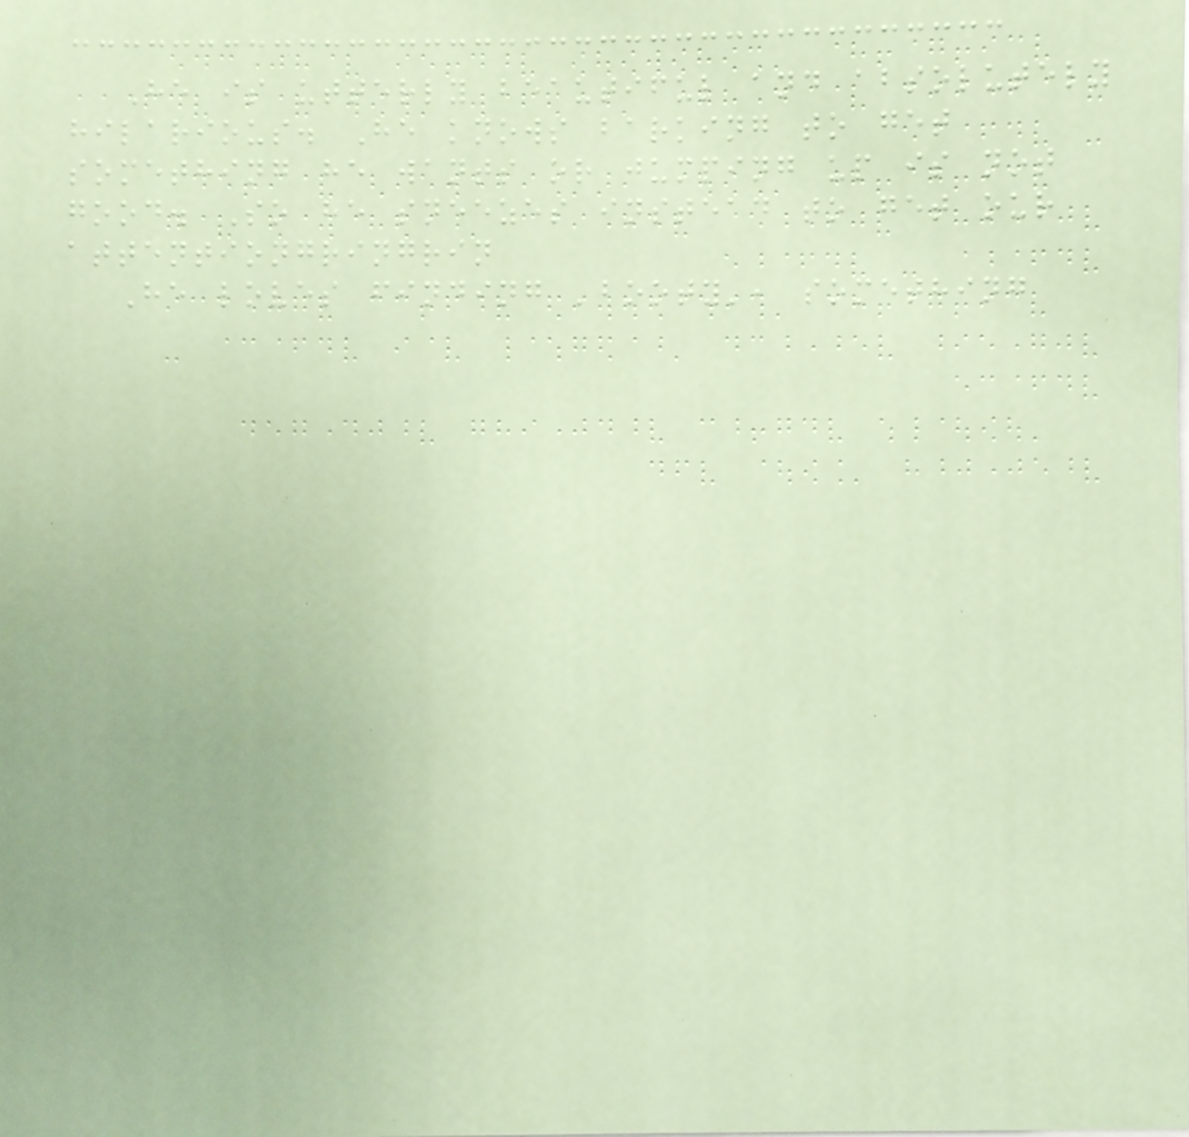He is utterly beautiful and absolutely
hilarious. He knows barking to get
something he wants or jumping up is not
good. So he sneezes instead to get our
attentiongringrin
He loves finding 'booty', something
